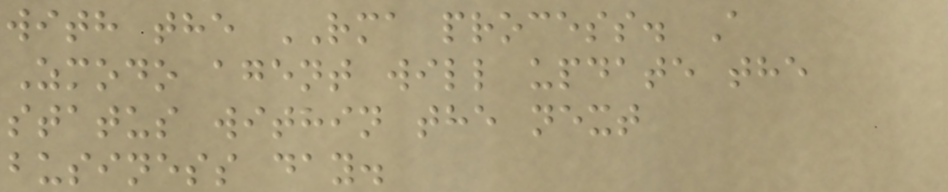with the RMA process. A
Zmodo agent will update the
status within the next
business day.
